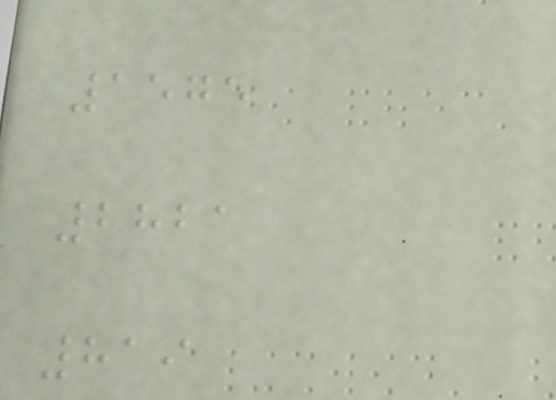1575
2821
819
